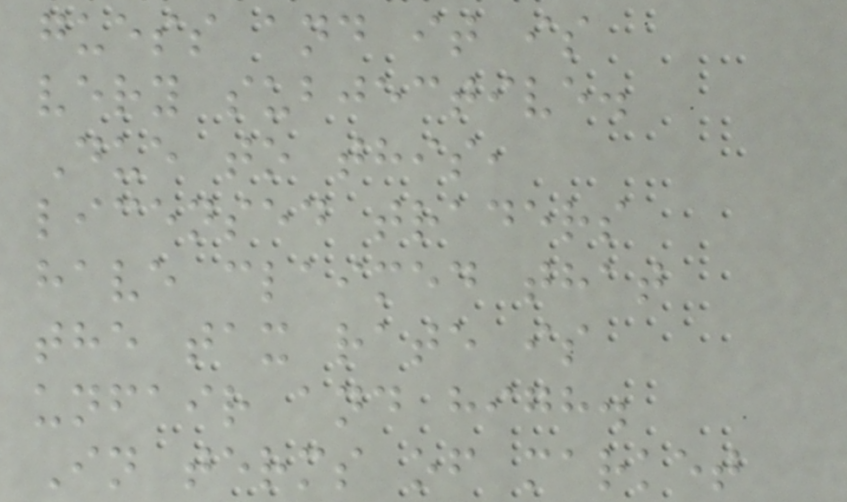guess and it is
very subjective.
Due to this,
licensed traders
have claimed that
the tax rate is
unfair and high.
In terms of market
